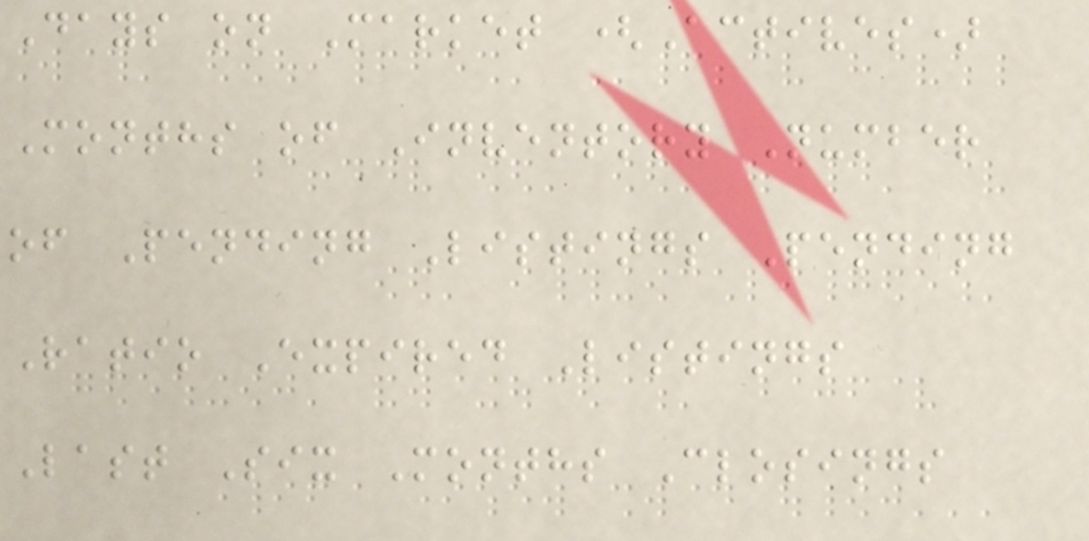Days on Market (Actives)
Months of Inventory Number
of Pending Listings Pending
Ratio Expired Listings
Last Six Months Closings
